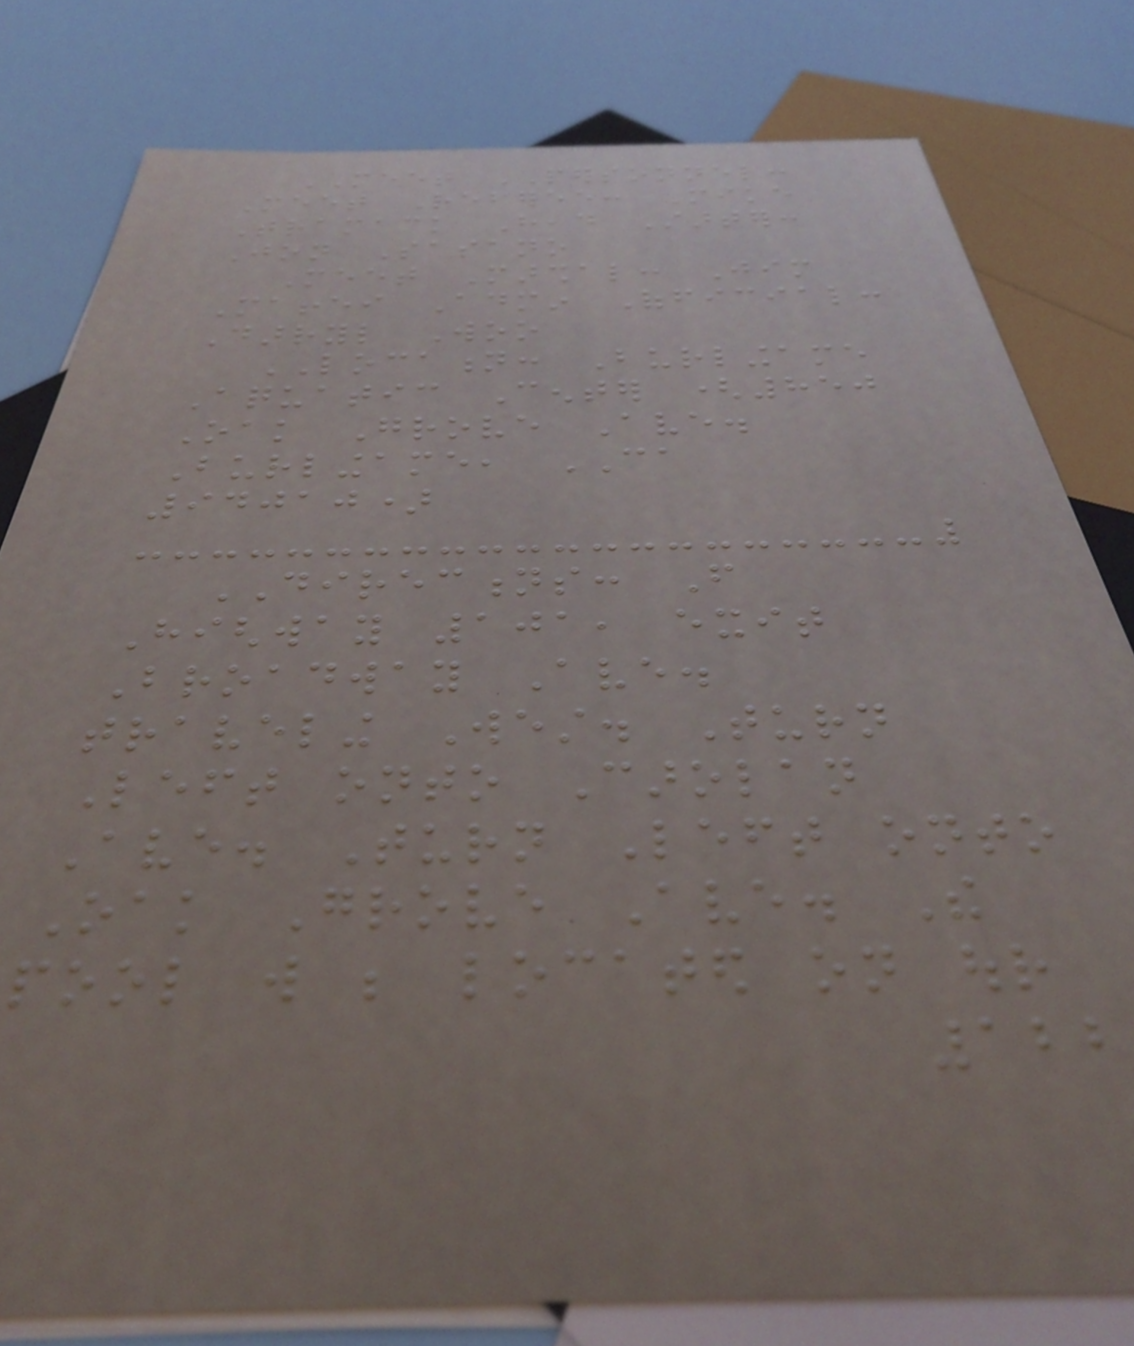MEET PERSONNEL:
Meet Referee: Mike
Tramack Head Starter:
Jon Sasano
Meet Marshal: Jim
Maffei Admin Official:
Darryl Woo
LOCATION: Burlingame
Aquatic Center (850
Oak Grove Ave.
Burlingame, CA
94010)
DIRECTIONS: From
Highway 101, exit
Broadway Ave.
traveling West. Turn
Left onto Carolan
Ave. Turn Left onto
Oak Grove Ave. The
pool will be located on our
122
